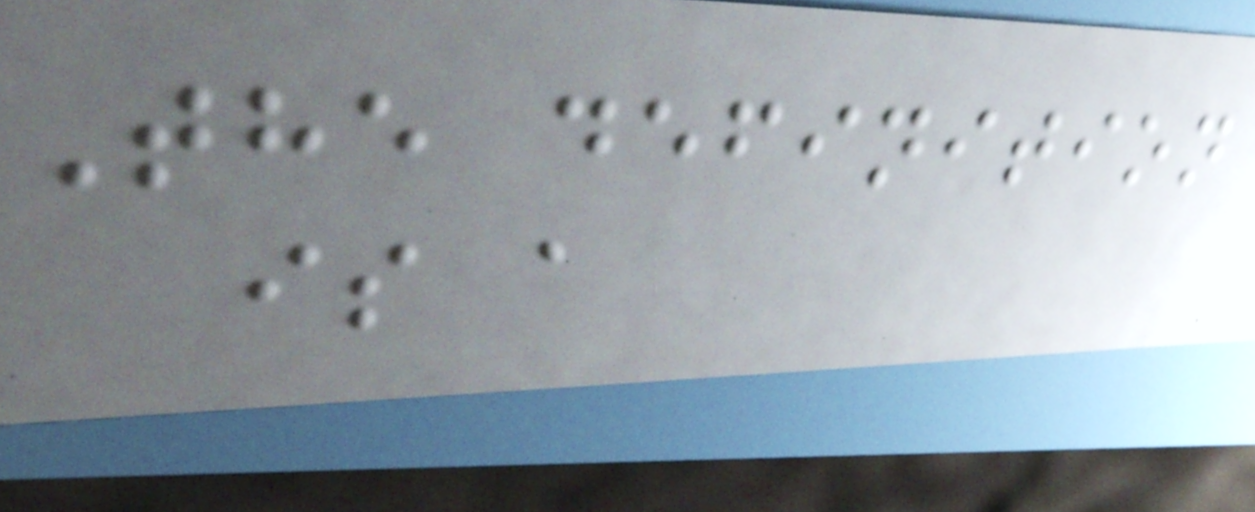The definition
is a
